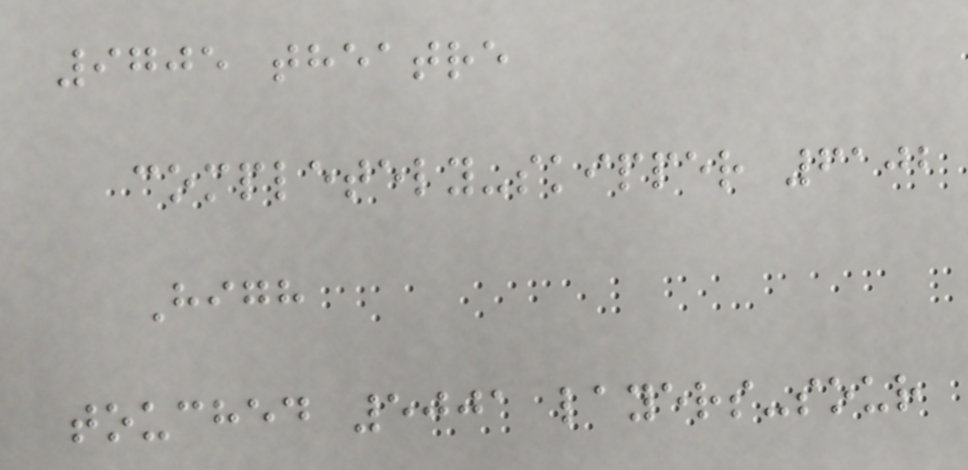9705 theatre
completely-skipper 6102
High
touched 5001 layers-sour
